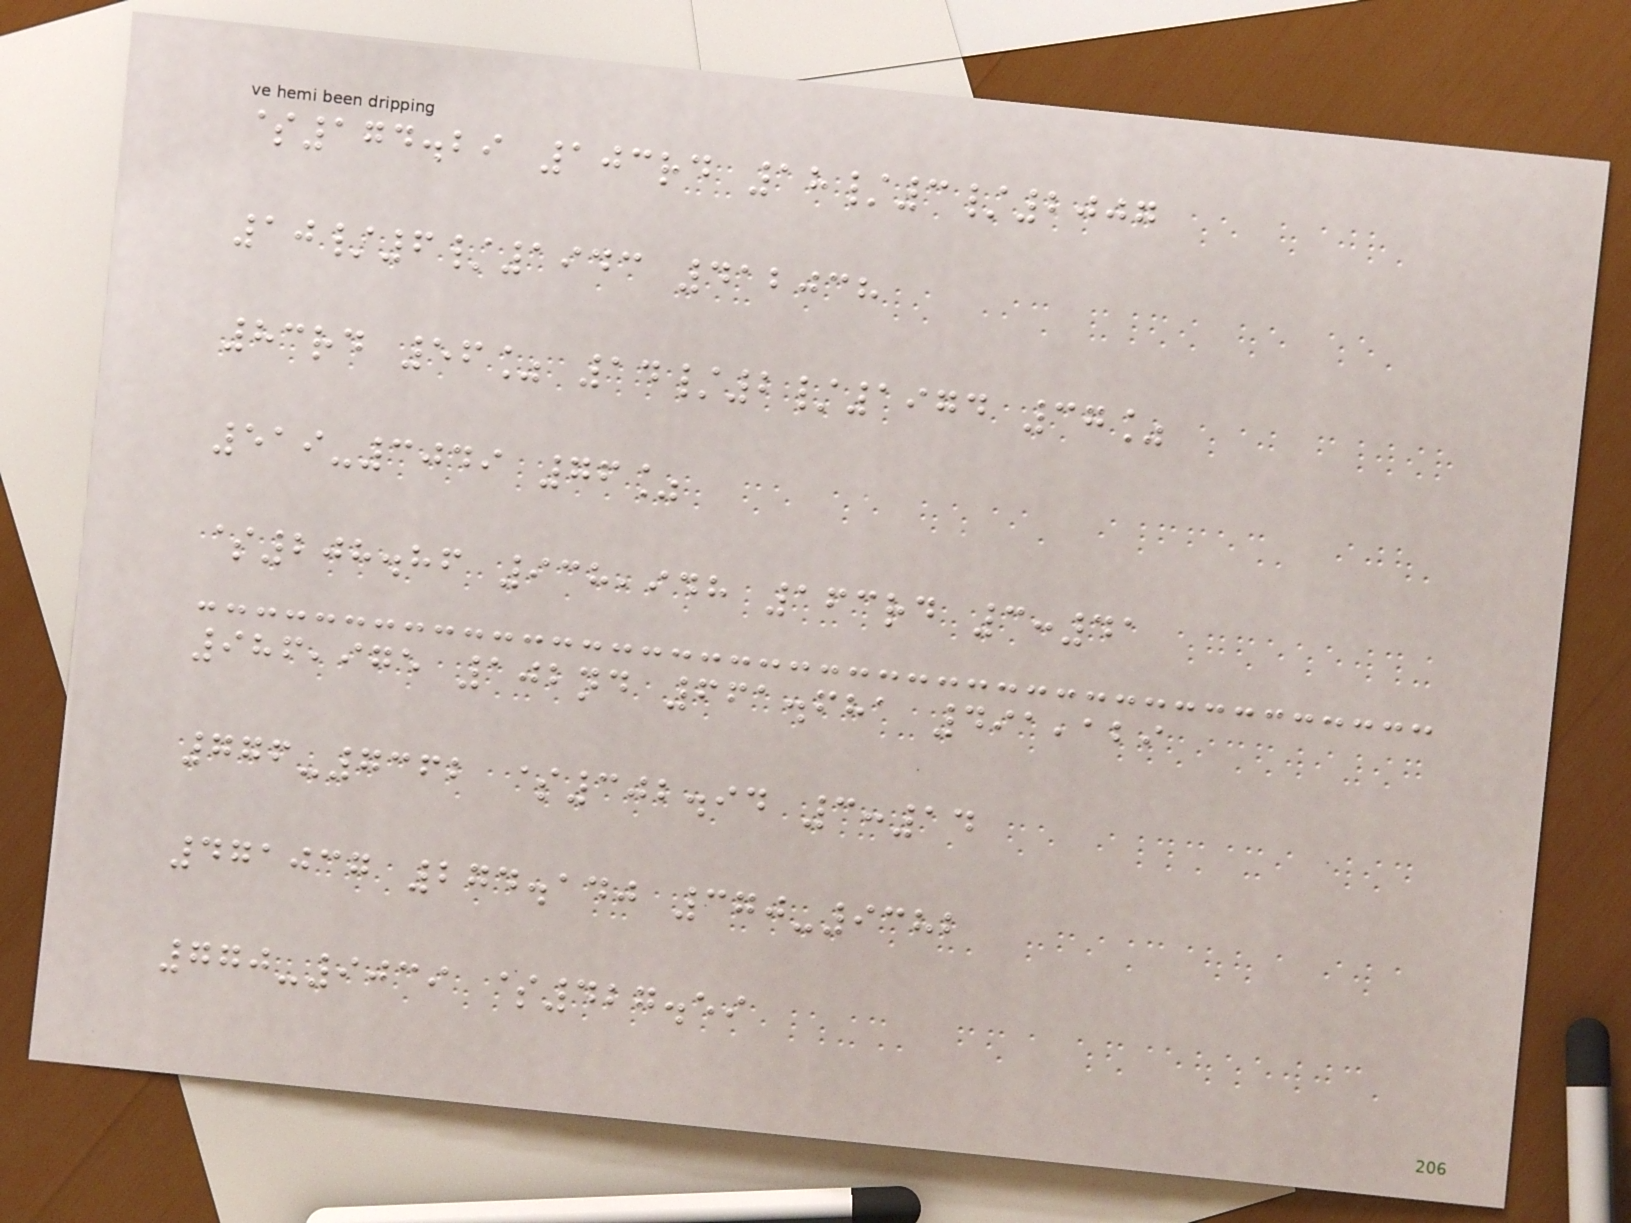$174.29 103rd 18/3/2007
10/6/1943 412038
83rd 56% 14/2/1974 37%
519-3049 76%
$208.86 938,948 163rd 3:41
986,975 102nd 661.681 491,129
776-7362 $302.94 3:14
471037 274.140 370-9382
770-9039 $427.59
